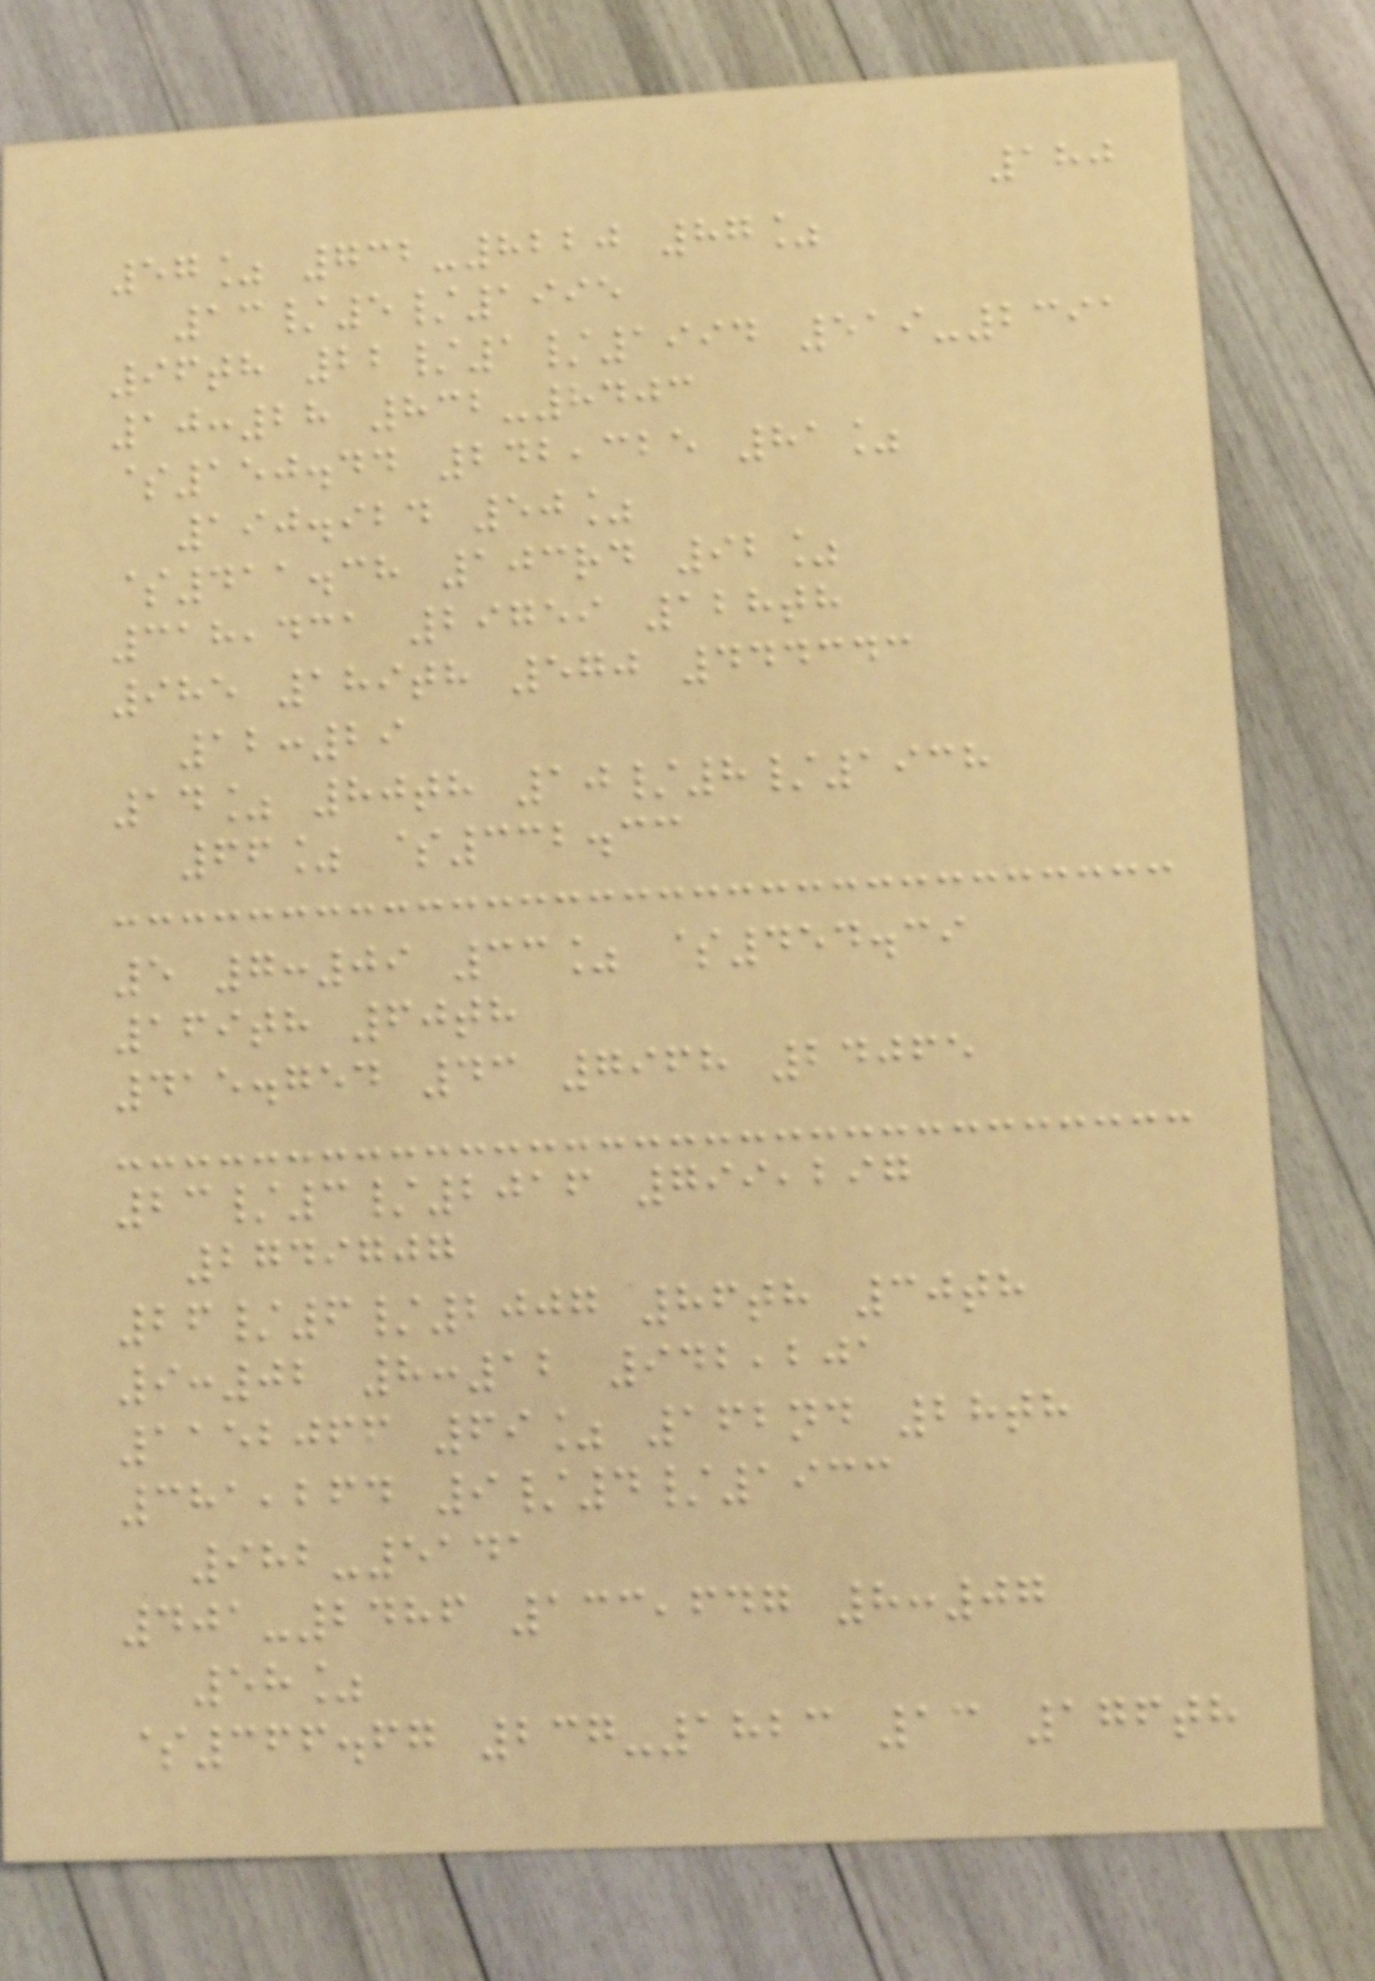180
57% 732-8220 87%
13/5/1995
96th 22/1/1994 519-2391
10:28 832-8403
$150.44 242,325 81%
190.924 50%
$411.38 103rd 92%
318,431 29759 128th
985 189th 570 444343
12:29
14% 80th 10/8/1938
66% $332.33
5 7:09 33% $454.39
169th 60th
415.754 43 7968 24065
23/3/2016 799,297
2749707
26/6/2007 86th 30th
9:02 8:12 942,201
1152066 69% 162nd 28th
381,264 9/4/1933
982-5141
401-2486 133,647 8:07
58%
$366.67 237-1823 13 176th
